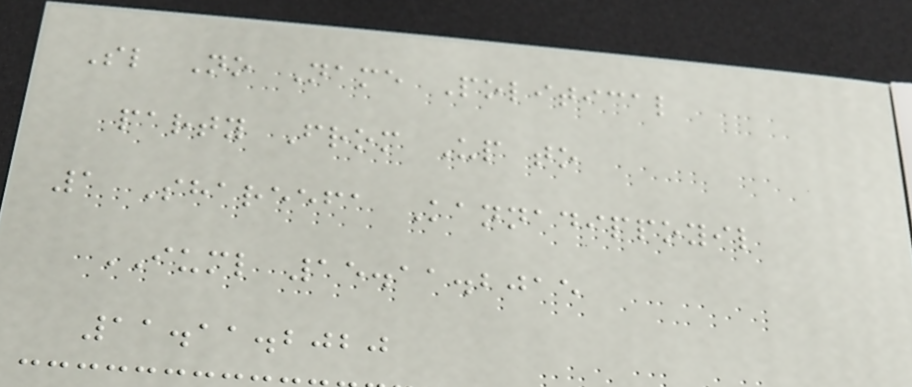Sl No Name Political
party From Up to
1 Shareefa Kannadippoyil
IUML 15.11.2015
11.11.2020
